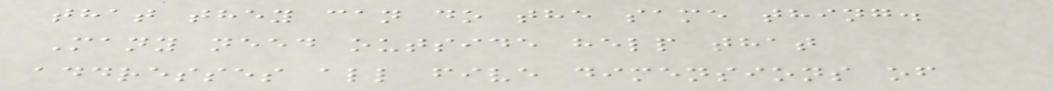that they can do the same thing.
Many need outside help that
addresses all five dimensions of
